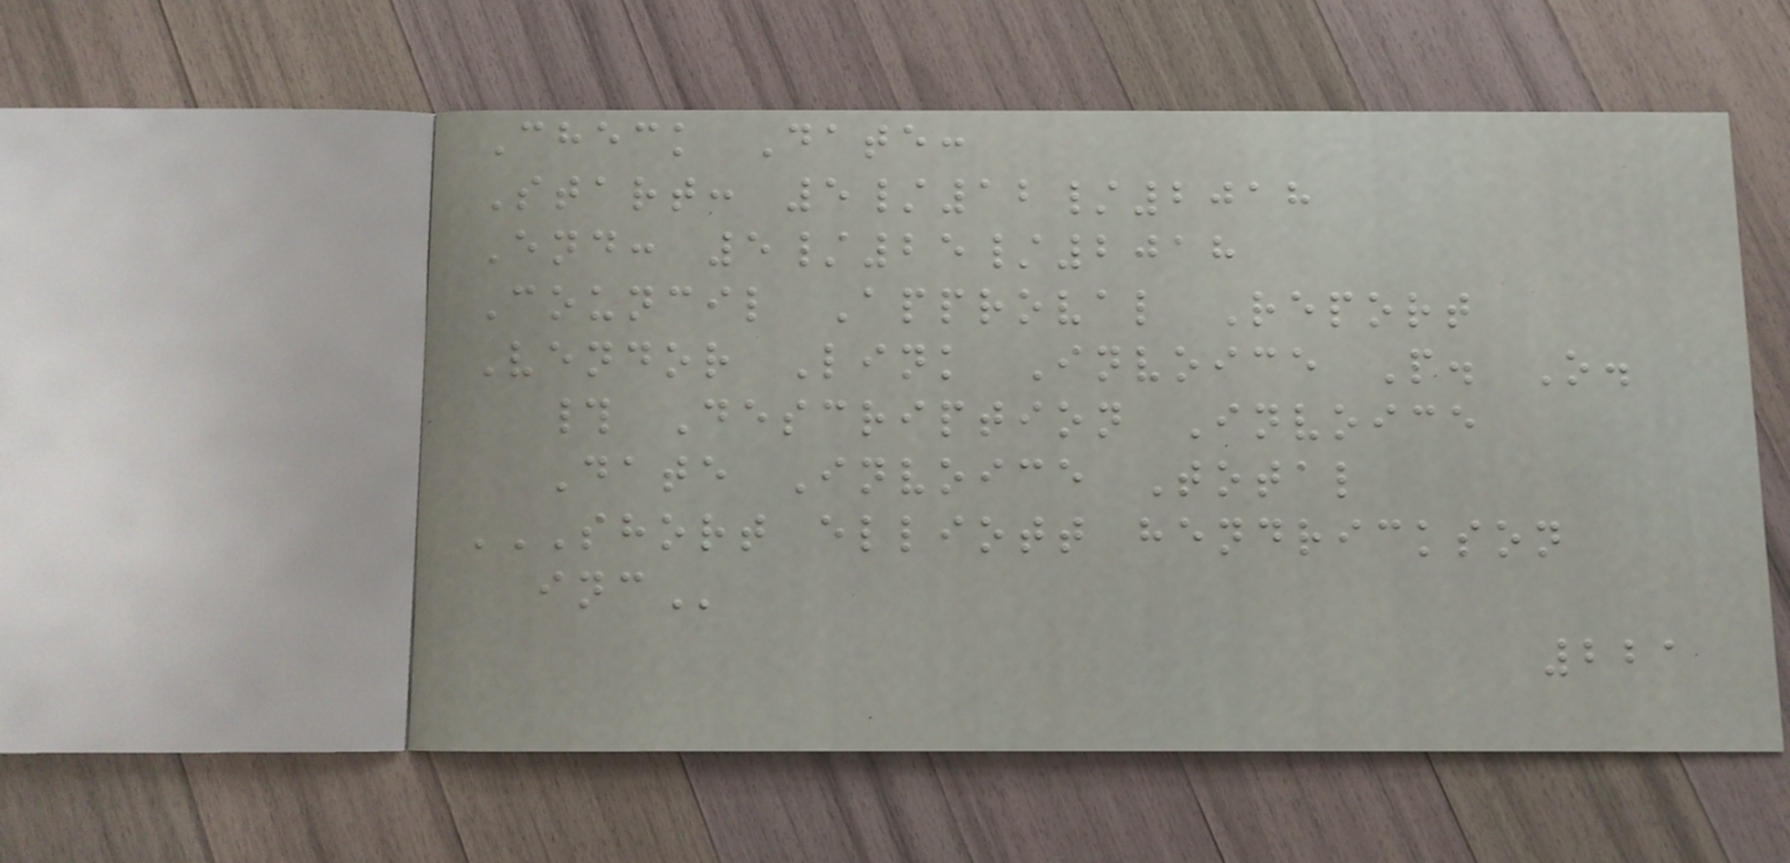Check Date:
Start: 5/12/2018
End: 5/25/2018
Council Approval Report
Vendor Link Invoice P. O.
# Description Invoice
Date Invoice Total
SHORT ELLIOTT HENDRICKSON
INC
221
